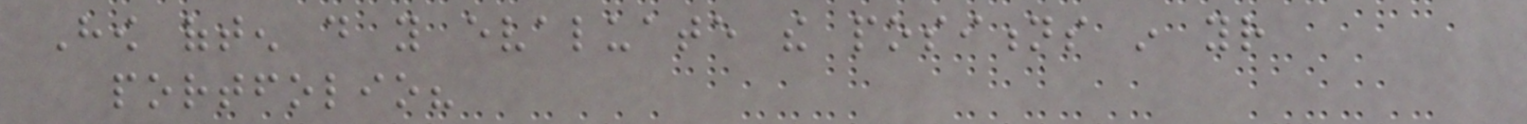How often do you evaluate the positions in your
portfolio?
